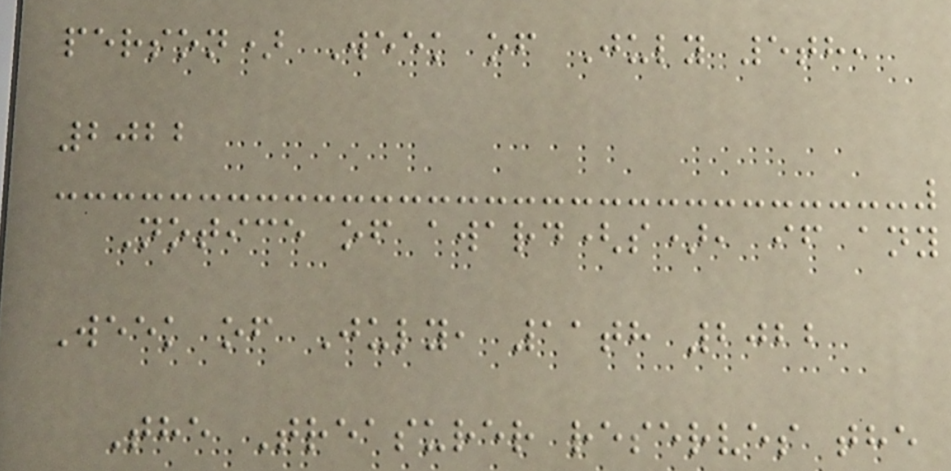person) Week of July 5th,
2022
Notice of award(s), if any
Week of July, 11th 2022
The Treasurer reserves the
